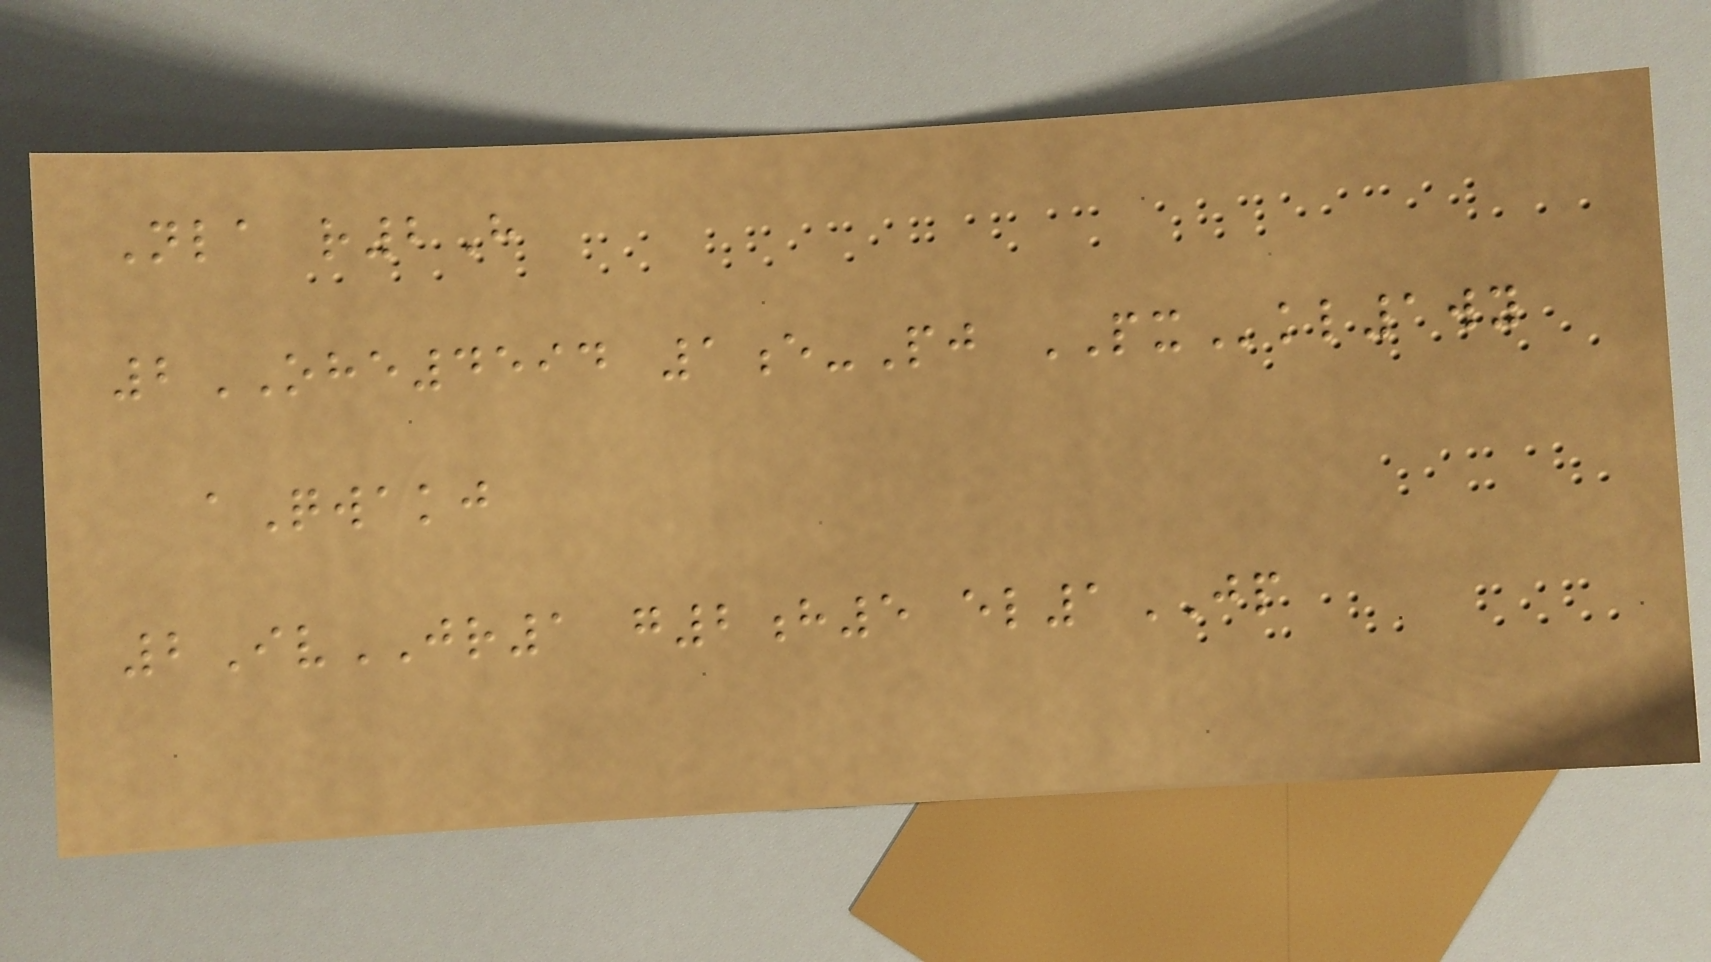Nla r2H
2OHE4594 1e-Pj PXkl1wy
aQwakj
2IvJR1 g2h5 el1JP
